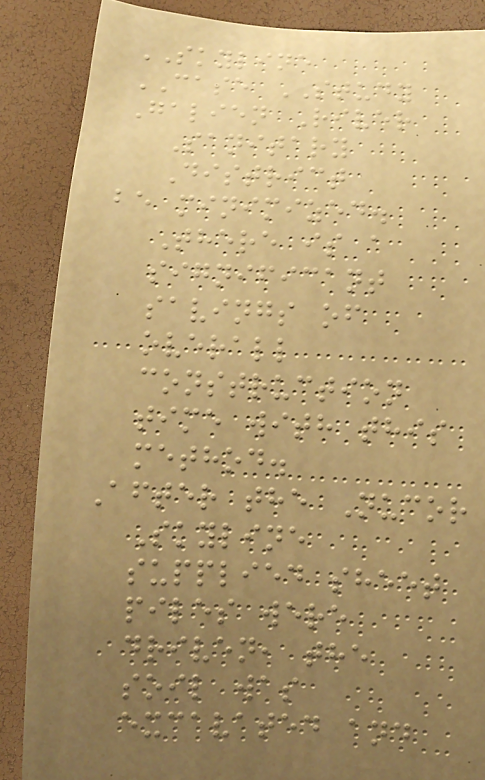SKYLINE
CASE STUDY
Galien River
Sanitary
District
be minimized.
There is a
significant
savings of
overall
construction
time with this
method.
After the Nucor
Skyline
supplied sheet
piles were
driven, the
soil was
excavated and
